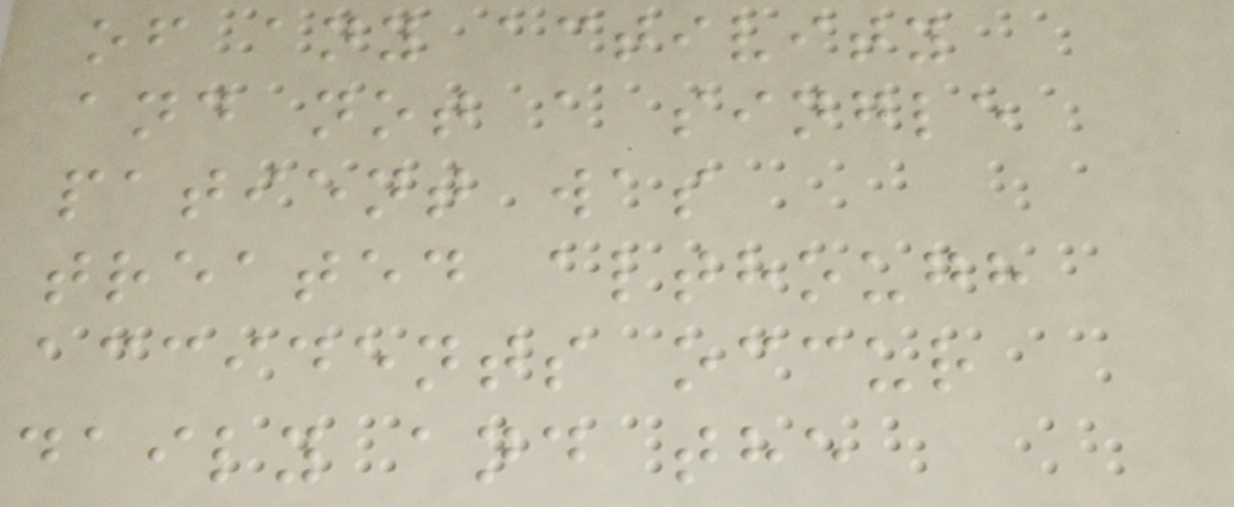of any activity
and not a single
patient was
treated although
accidents occur
daily and the
